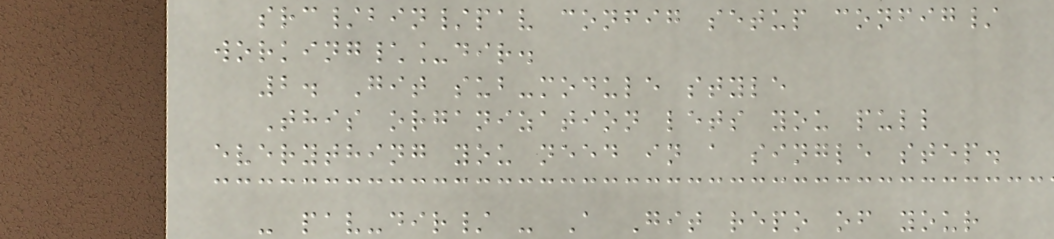src/bin/pav config setup config/
working\_dir.
2. Git sub-module style
This organization lets you pull
everything you need in a single step.
- pav-dir/ - A Git repo of your
